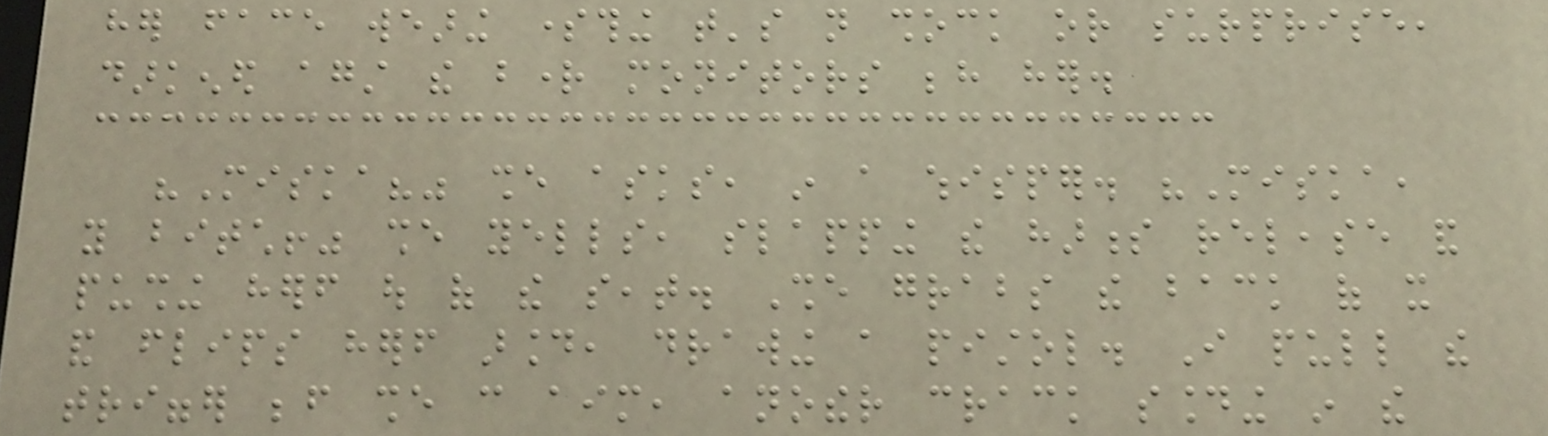her face wearing something that's not shock or surprise,
darkened against the bright monitors behind her.
"Miska?" she asks, in a whisper. "Miska,
you bitch!" she yells, slapping the harness release and
pushing herself out of the seat. She grabs the back of it
and flips herself around, drawing a pistol. I pull the
trigger before she can aim, another crack sounding in the
